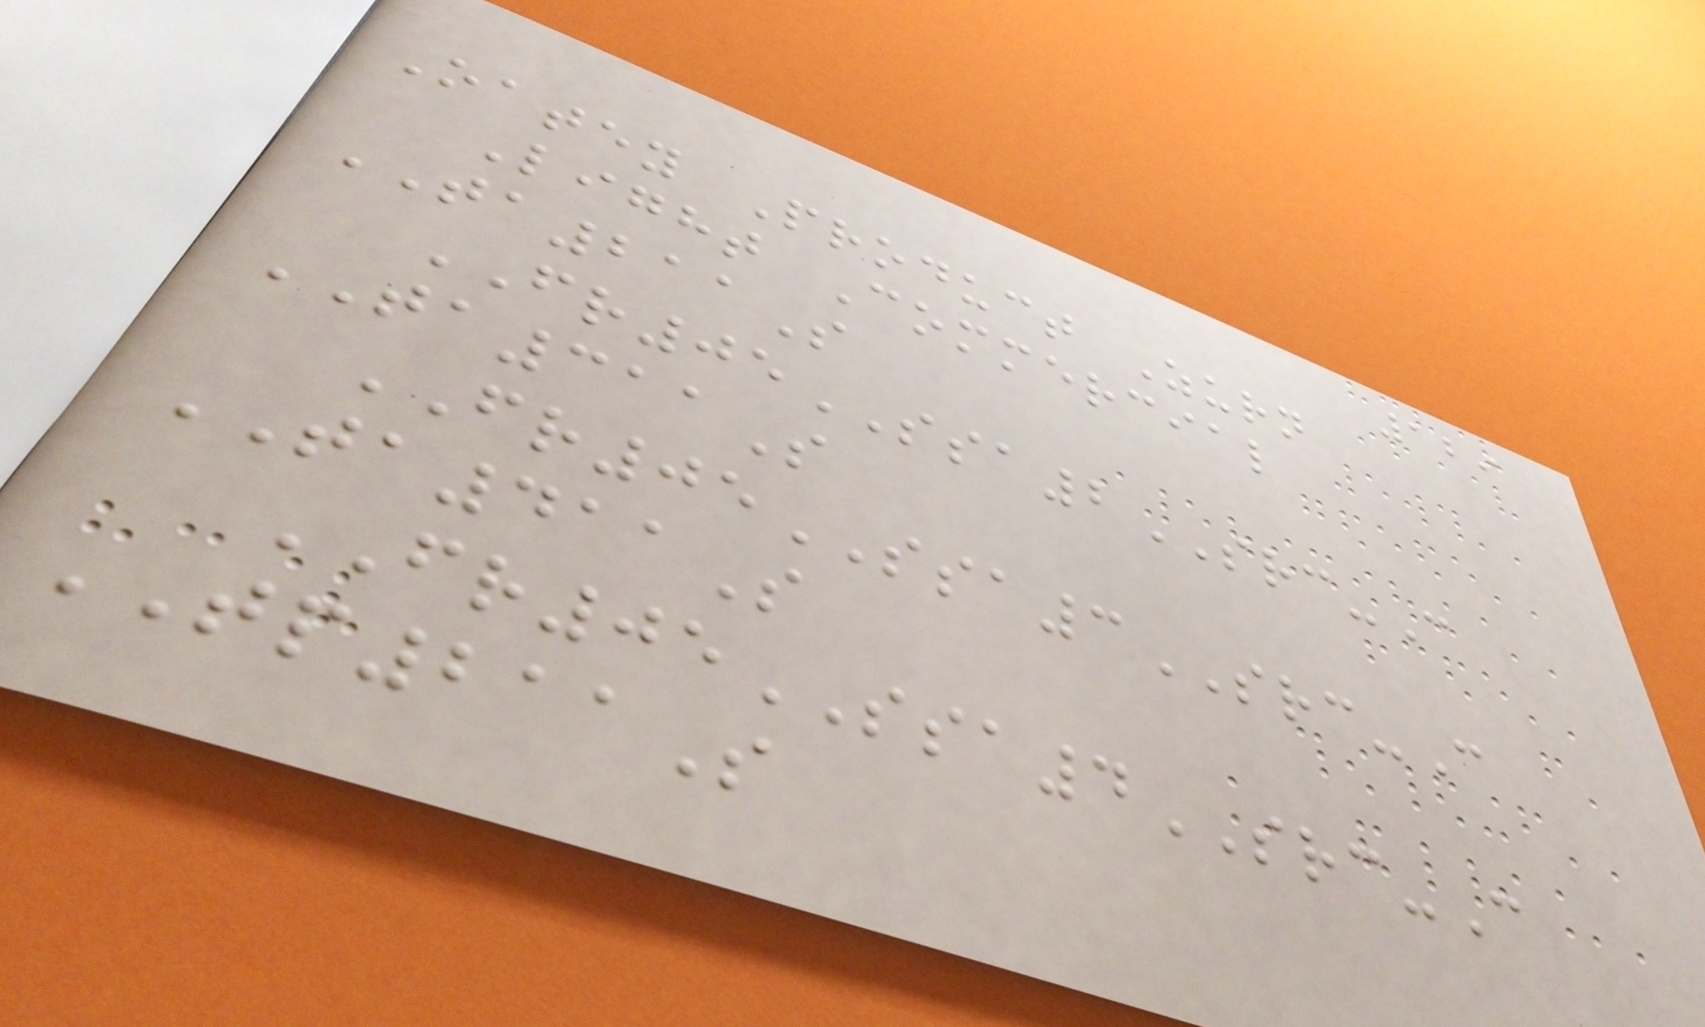129
Oatey Product Zurn
Light Commercial
TA211S
FR05SSA2SRC-C
TA311S
FR05SSA3SRC-C
TA411S
FR05SSA4SRC-C
TP211S
